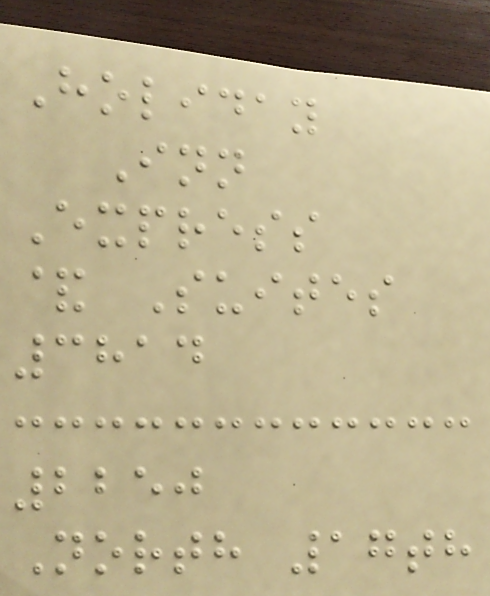Holiday
Inn
Express
& Suites
3814
2250
North 17th
